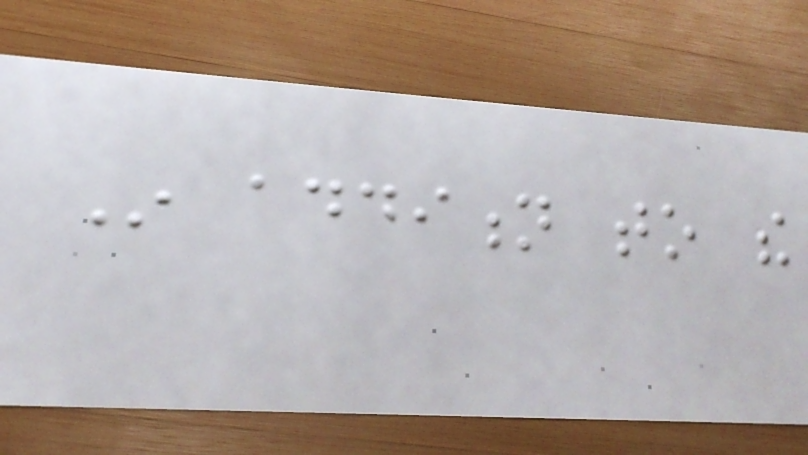In addition to the
